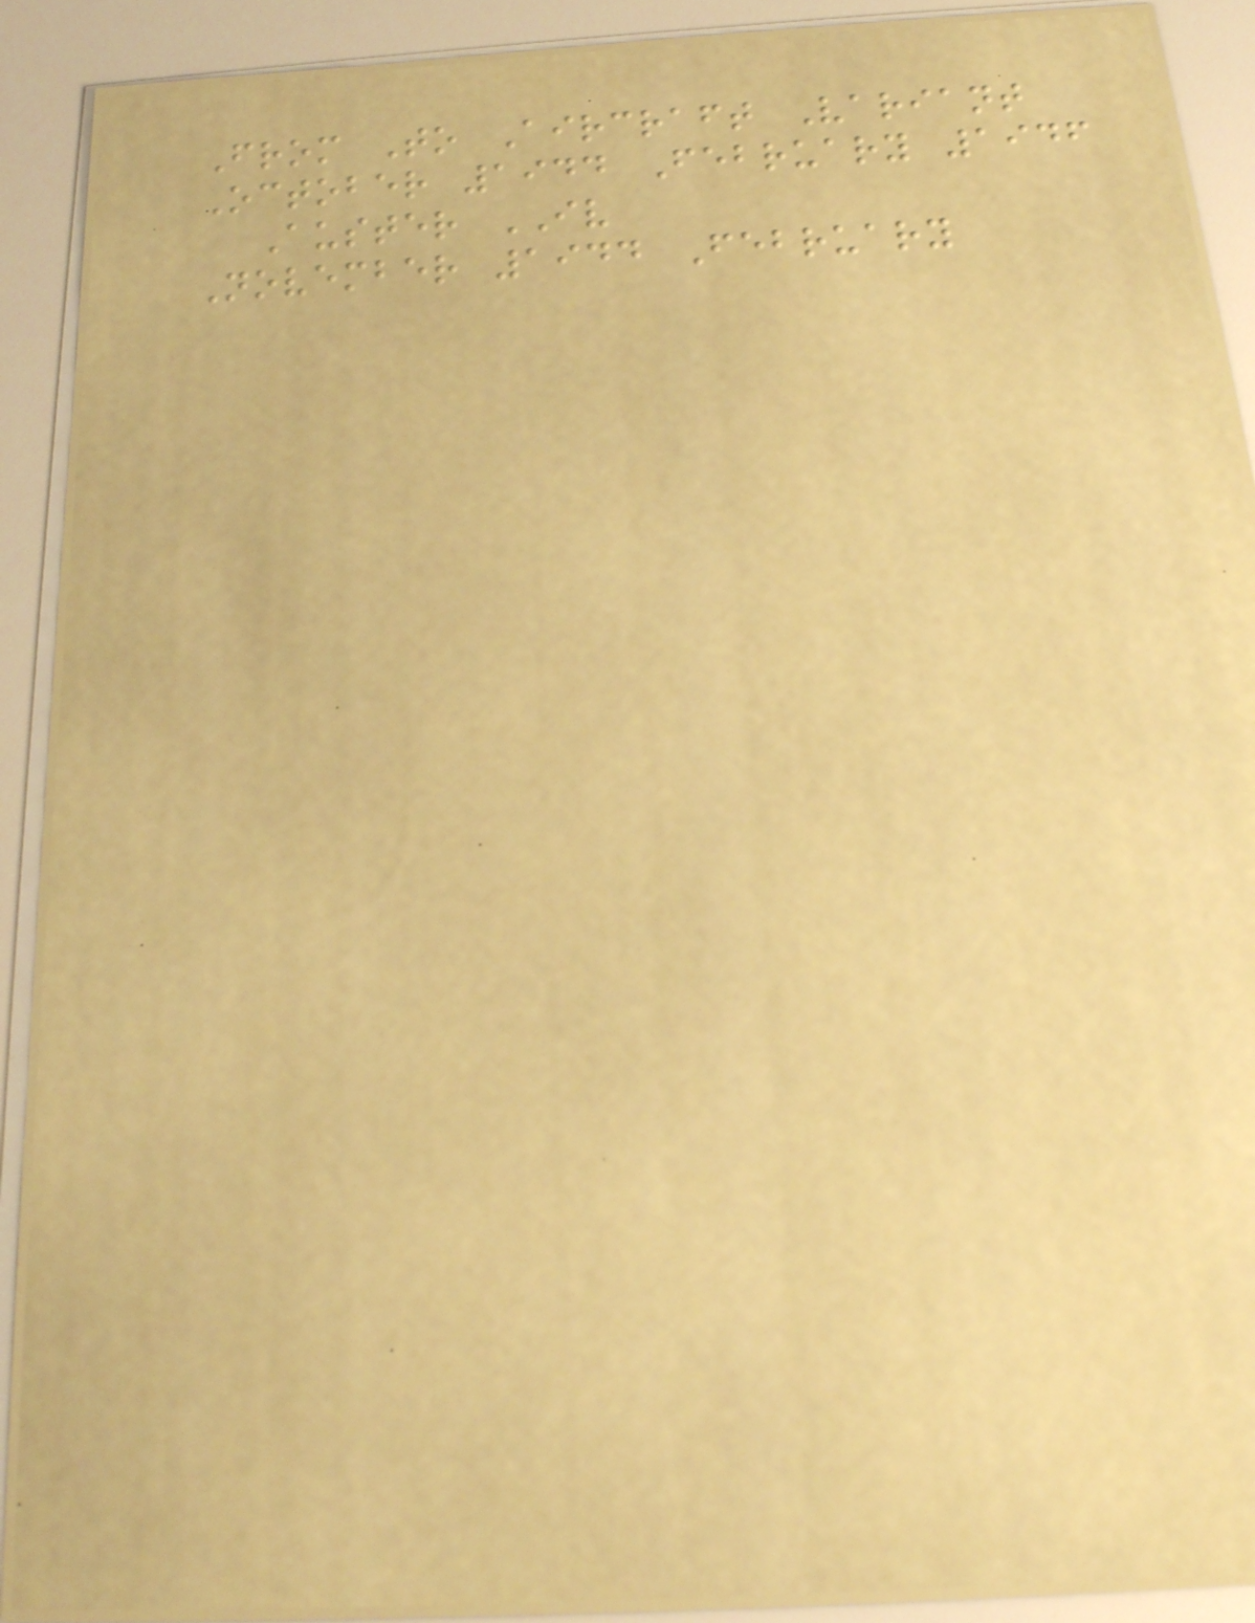From To Aircraft Variant
October 1944 February 1946
Auster IV
November 1944 February
